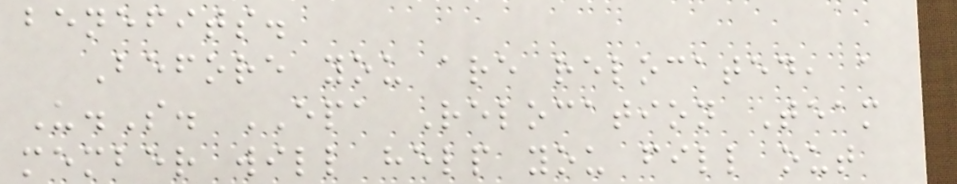benefits.
Before you are relocated, a
U.S. EPA Relocation Team
member will help you fill out
